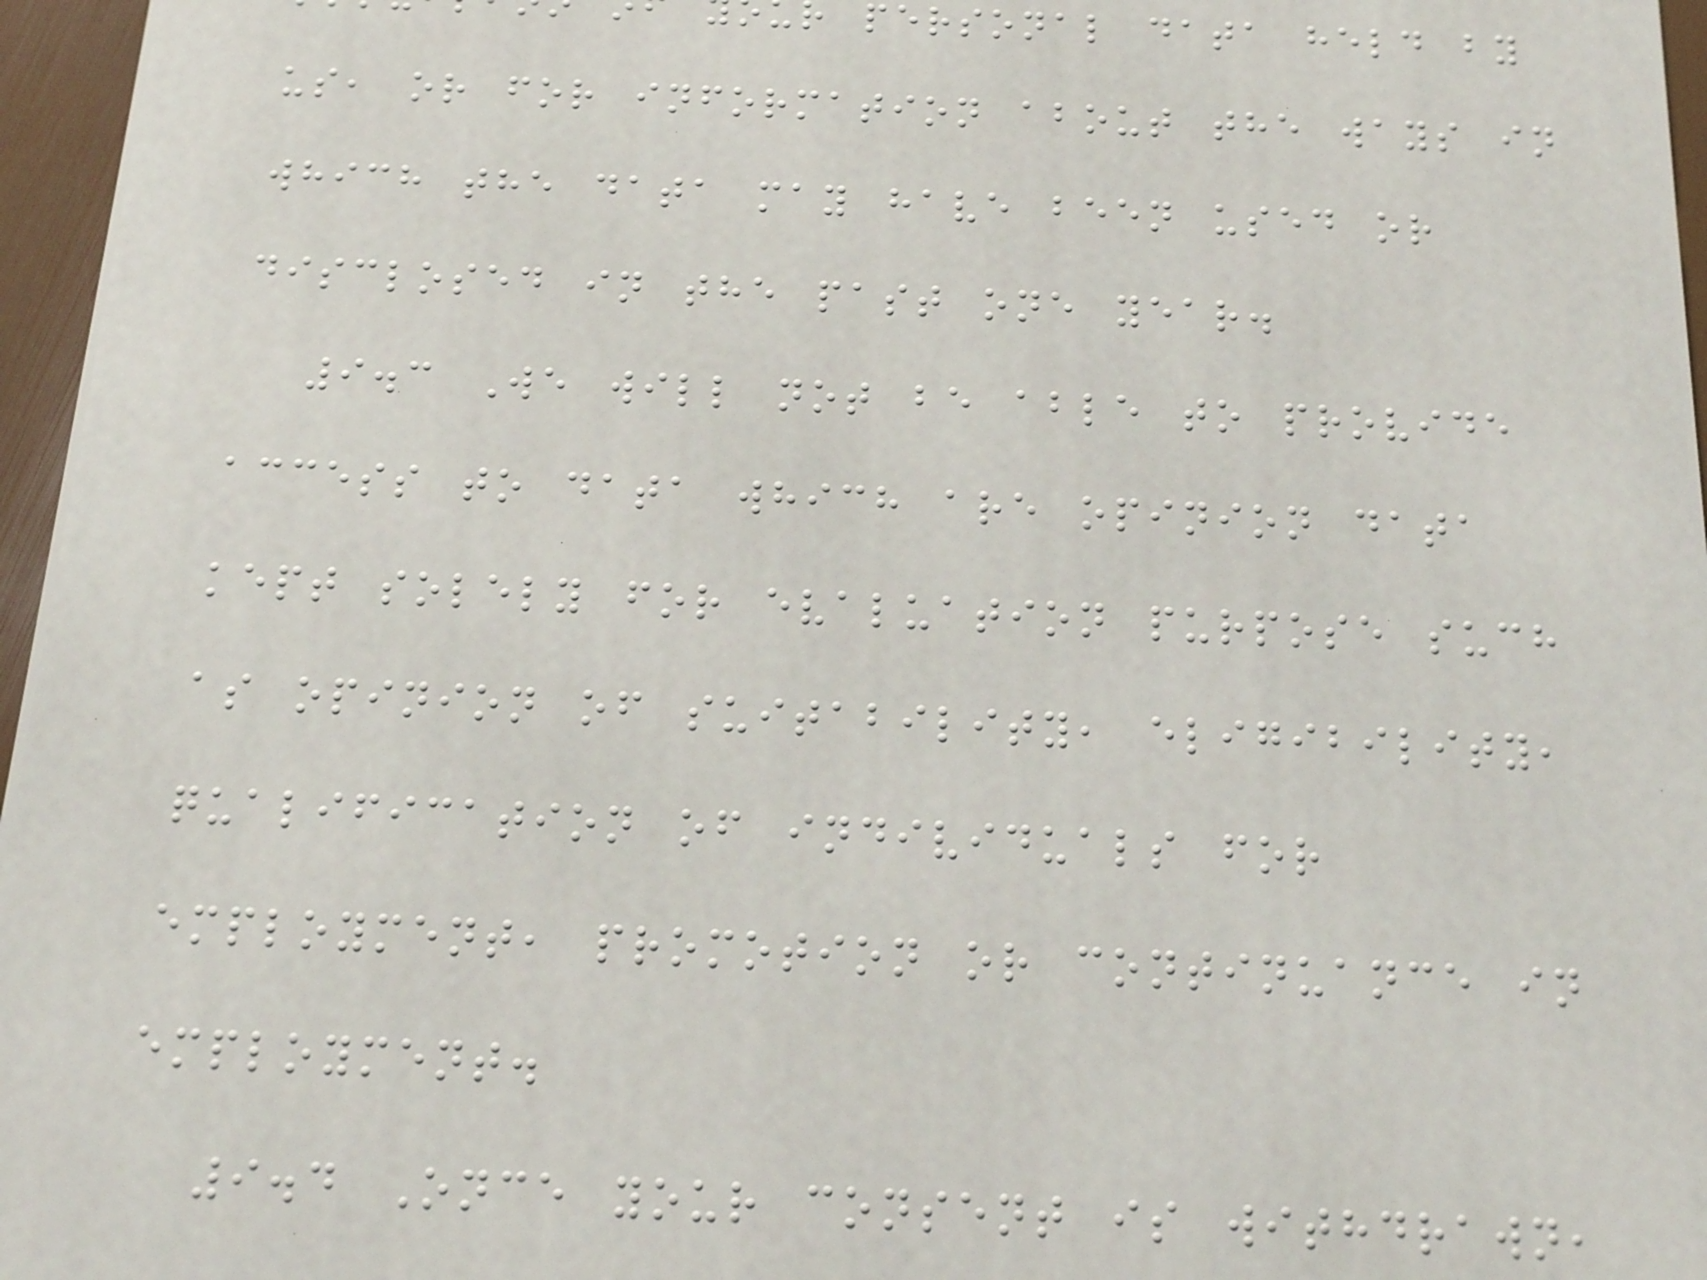personal data held by
us, or for information about the ways in
which the data may have been used or
disclosed in the past one year.
9.3 We will not be able to provide
access to data which are opinion data
kept solely for evaluation purpose such
as opinion of suitability, eligibility,
qualification of individuals for
employment, promotion or continuance in
employment.
9.4 Once your consent is withdrawn,
